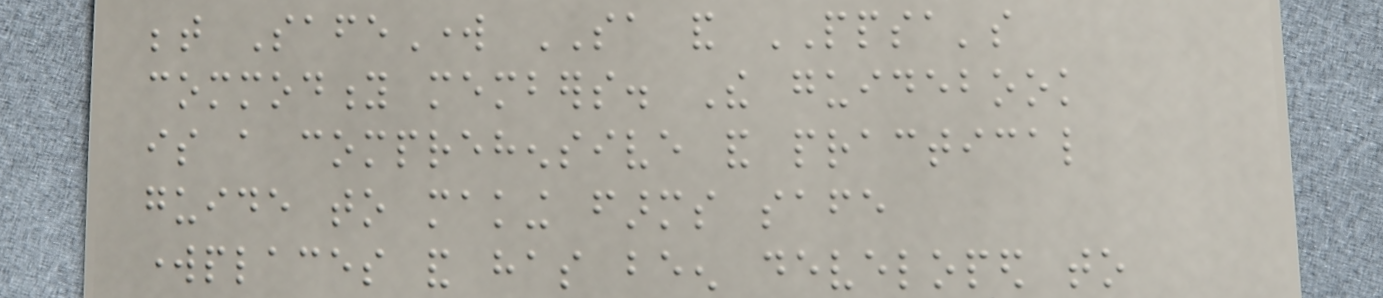between SafeWork SA and PPSA's
commodity members. The guidebook
is a comprehensive and practical
guide to making farms safe
workplaces and has been developed to
